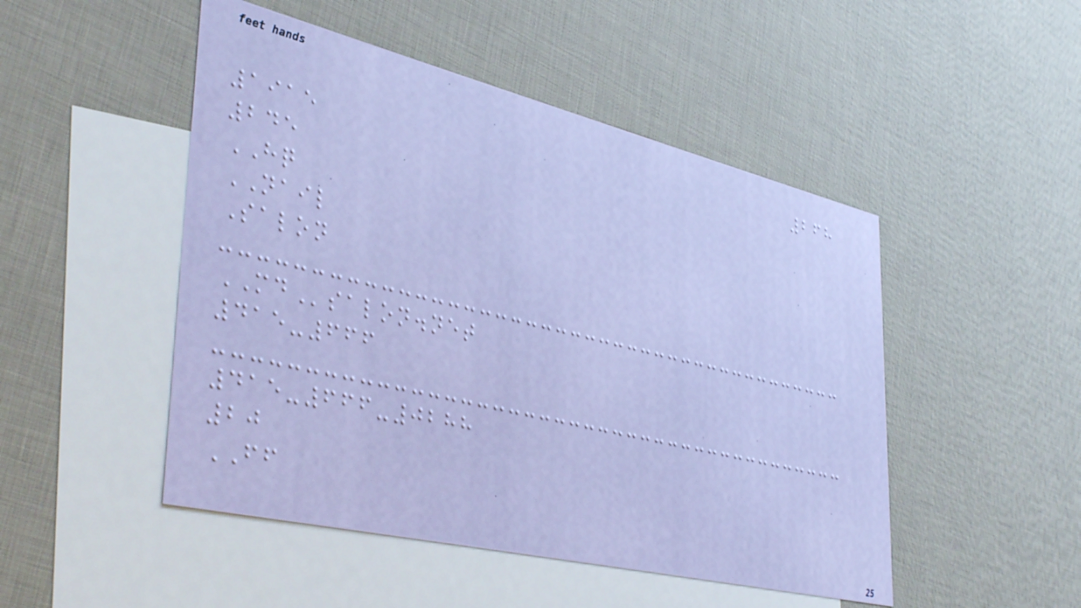268
1915
245
HQ
NAIL
Salon
MDsalon.net
415-666
415-666-0288
20
FF
